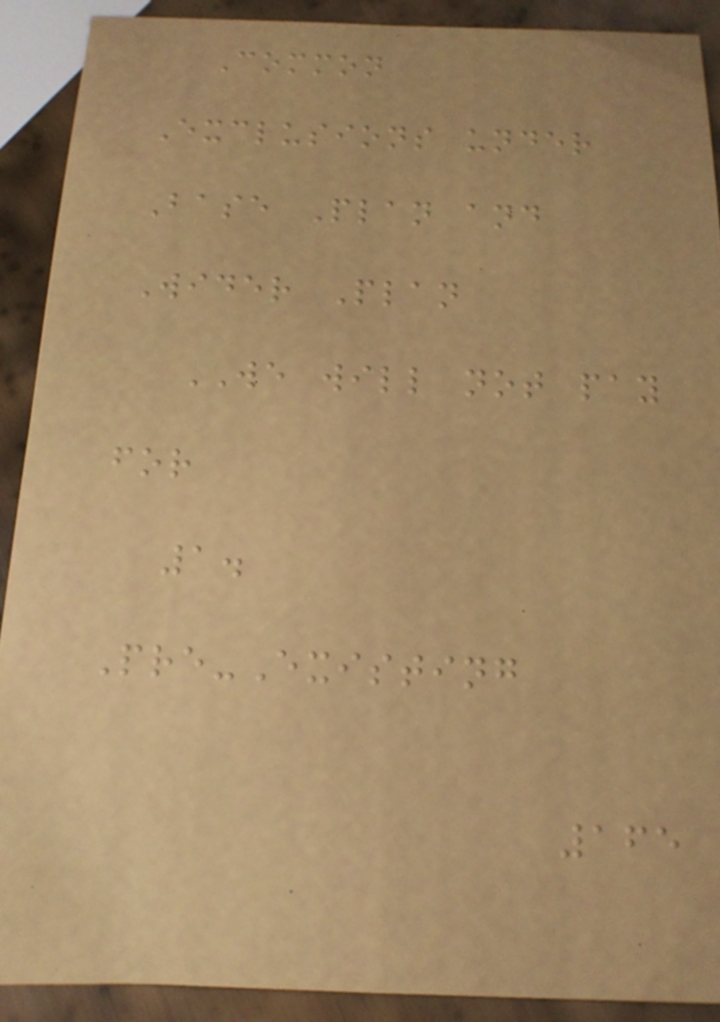Common
Exclusions under
Base Plan and
Wider Plan
WE will not pay
for
1.
Pre-Existing
165
